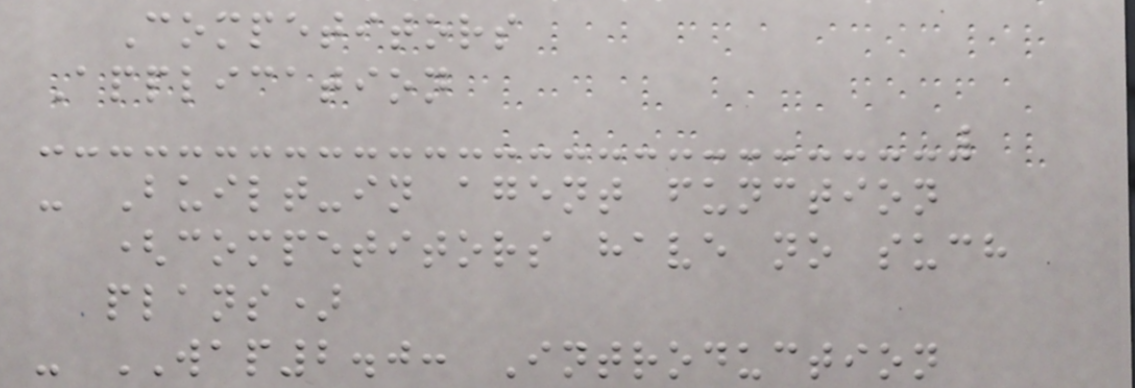Competitors
Application
- Built-in agent function
(competitors have no such
plans)
- WAP2.0: Introduction
